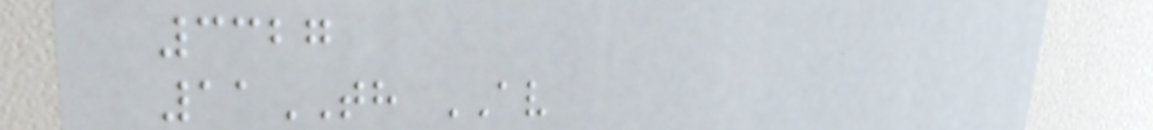3327
11TH AV
